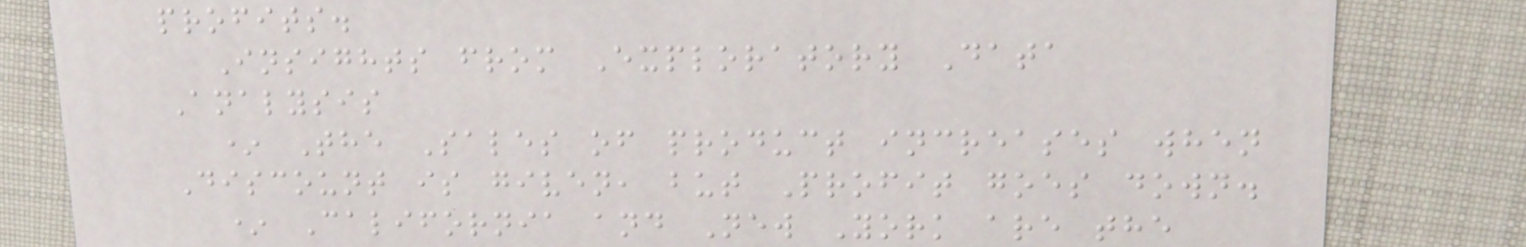profits.
Insights from Exploratory Data
Analysis
* The Sales of product increases when
Discount is given, but Profit goes down.
* California and New York are the
